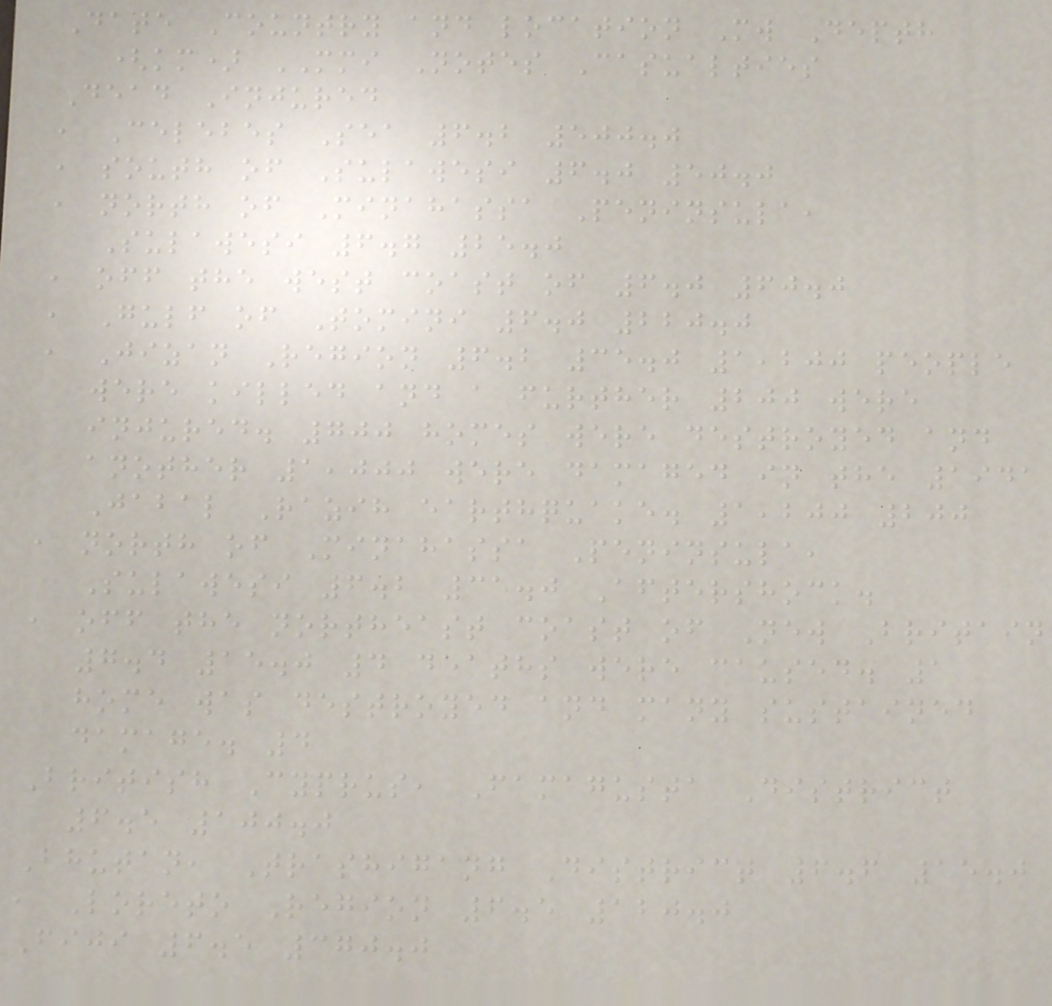Date Country and location Mw Depth
(km) MMI Notes Casualties
Dead Injured
, Celebes Sea 6.2 500.0
, south of Sulawesi 6.0 50.0
, north of Minahassa Peninsula,
Sulawesi 6.7 25.0
, off the west coast of 6.0 60.0
, Gulf of Tomini 6.0 220.0
, Jizan Region 6.2 35.0 1,200 people
were killed and a further 200 were
injured. 700 homes were destroyed and
another 1,000 were damaged in the 1941
Jabal Razih earthquake. 1,200 200
, north of Minahassa Peninsula,
Sulawesi 6.2 35.0 Aftershock.
, off the northeast coast of New Britain
7.4 15.0 4 deaths were caused. 1
home was destroyed and many sustained
damage. 4
British Cyprus, Famagusta District
6.5 100.0
Bhutan, Trashigang District 6.6 15.0
, Loreto Region 6.5 120.0
Fiji 6.5 370.0
